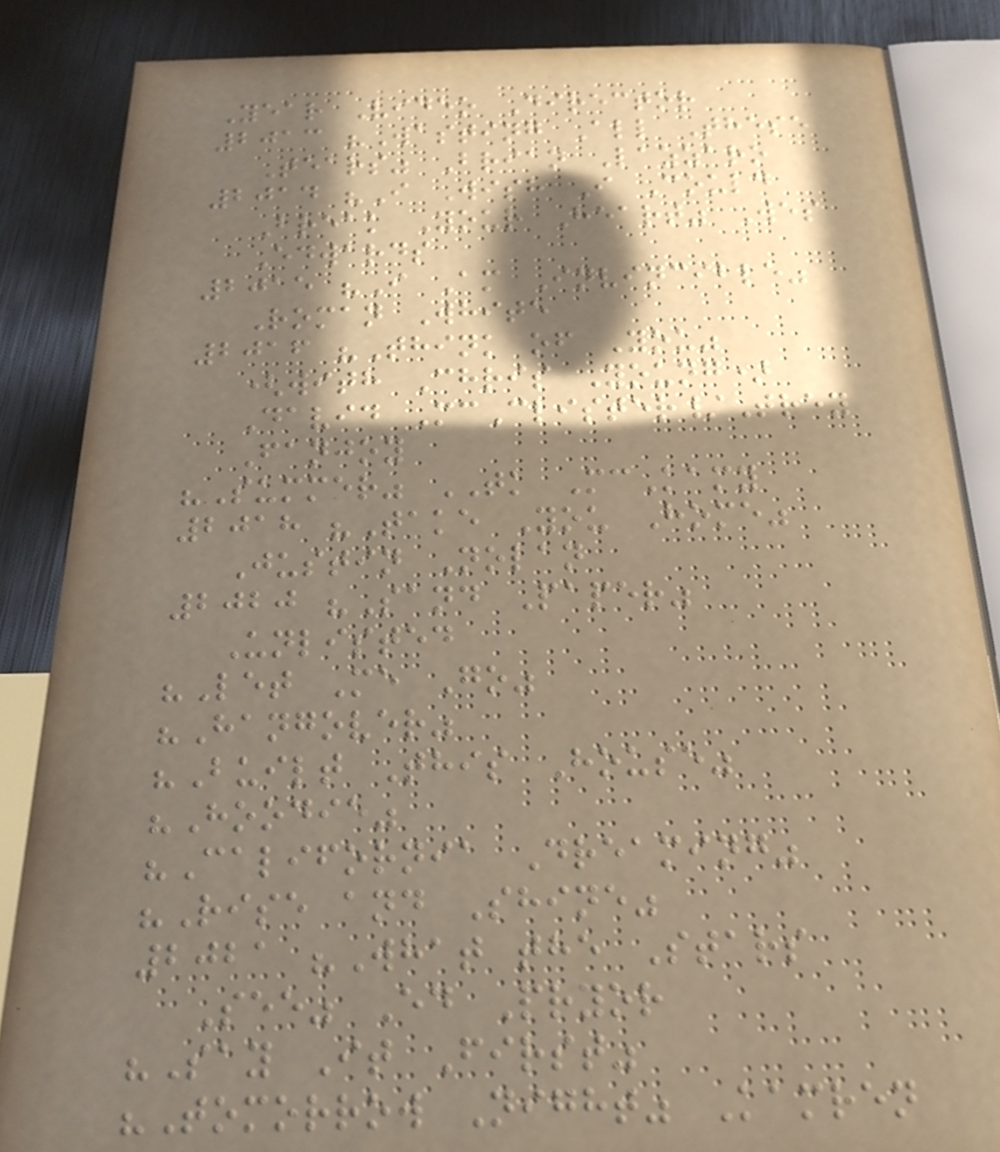Year Video Director
2013 "Wasting All These
Tears" Brian Lazzaro
2014 "I Wish I Could
Break Your Heart" Wes
Edwards
2015 "I Am Invincible"
Roman White
2016 "Think of You"
(with Chris Young)
David McClister/Trey
Fanjoy
"Summer" TK McKamy
2018 "Take You Home"
Justin Nolan
2020 "Sand Paper"
Unlisted
"Let Me Go"
"Hangover"
"Built This House"
"Hoodie"
"California Dreaming"
"Rise and Shine"
2021 "What the Stars
See" Ed Pryor
"Say It First"
"Tomorrow Night" Kamren
